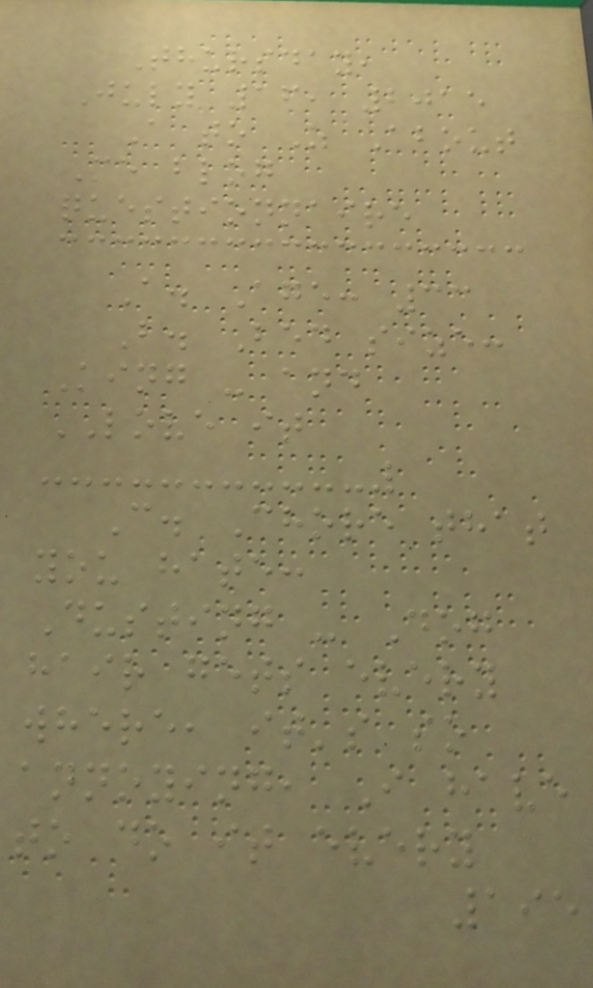Thursday,
July 16, 2015
A to Z About
Me blog
questionnaire
A. Age: 33
B. Bed size:
King - and
LOVE it
C. Chore that
you hate:
Dusting - Dog
hair gets every
where, it's so
annoying, I have
to do it every
195
